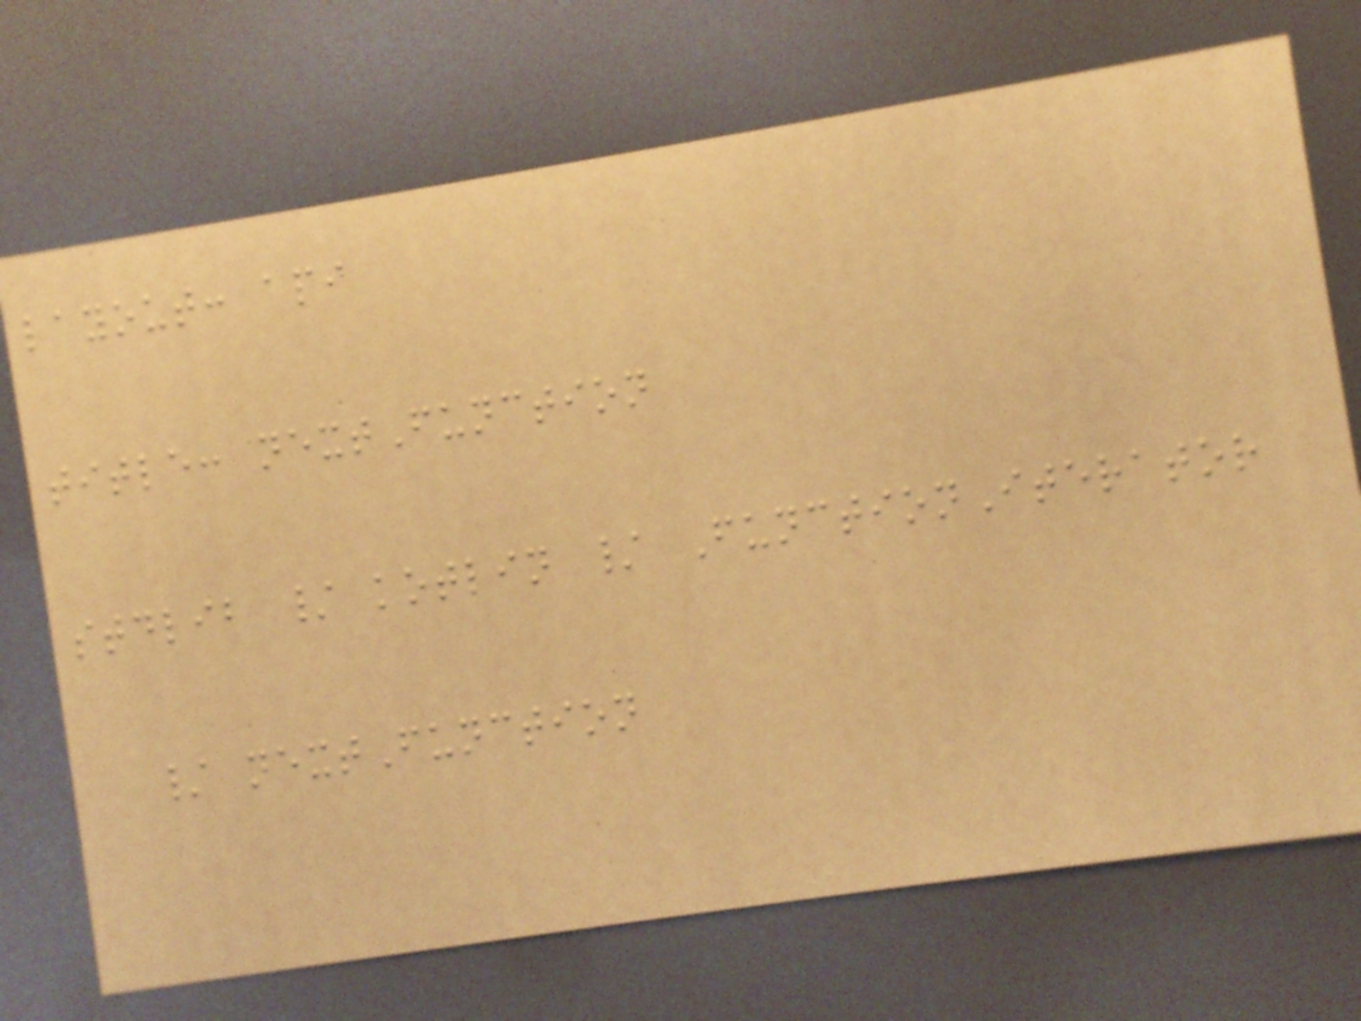layout: api
title: nextFunction
stdlib / kotlin / FunctionIterator
/ nextFunction
